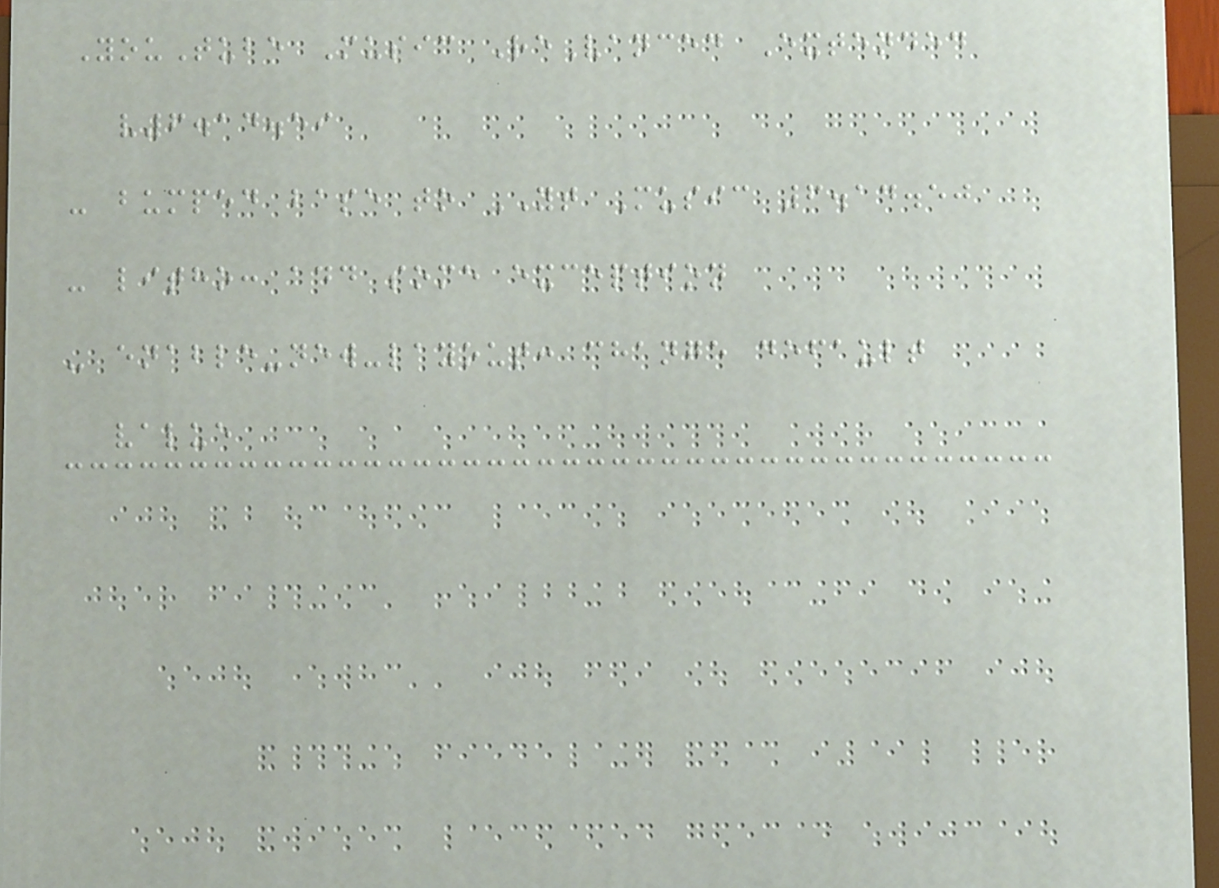YouTube Music ReVanced Extended
v6.14.59
- bumped base to YT Music 6.14.50
- litho: add some exception
- enable-new-layout: change default
value
